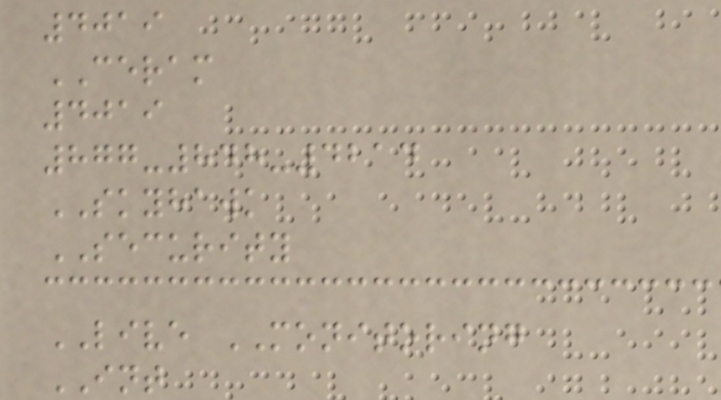4019
CERAM
4019
877-848-4214
SKYHAWK
SECURITY
LIVE MONITORING
INT
